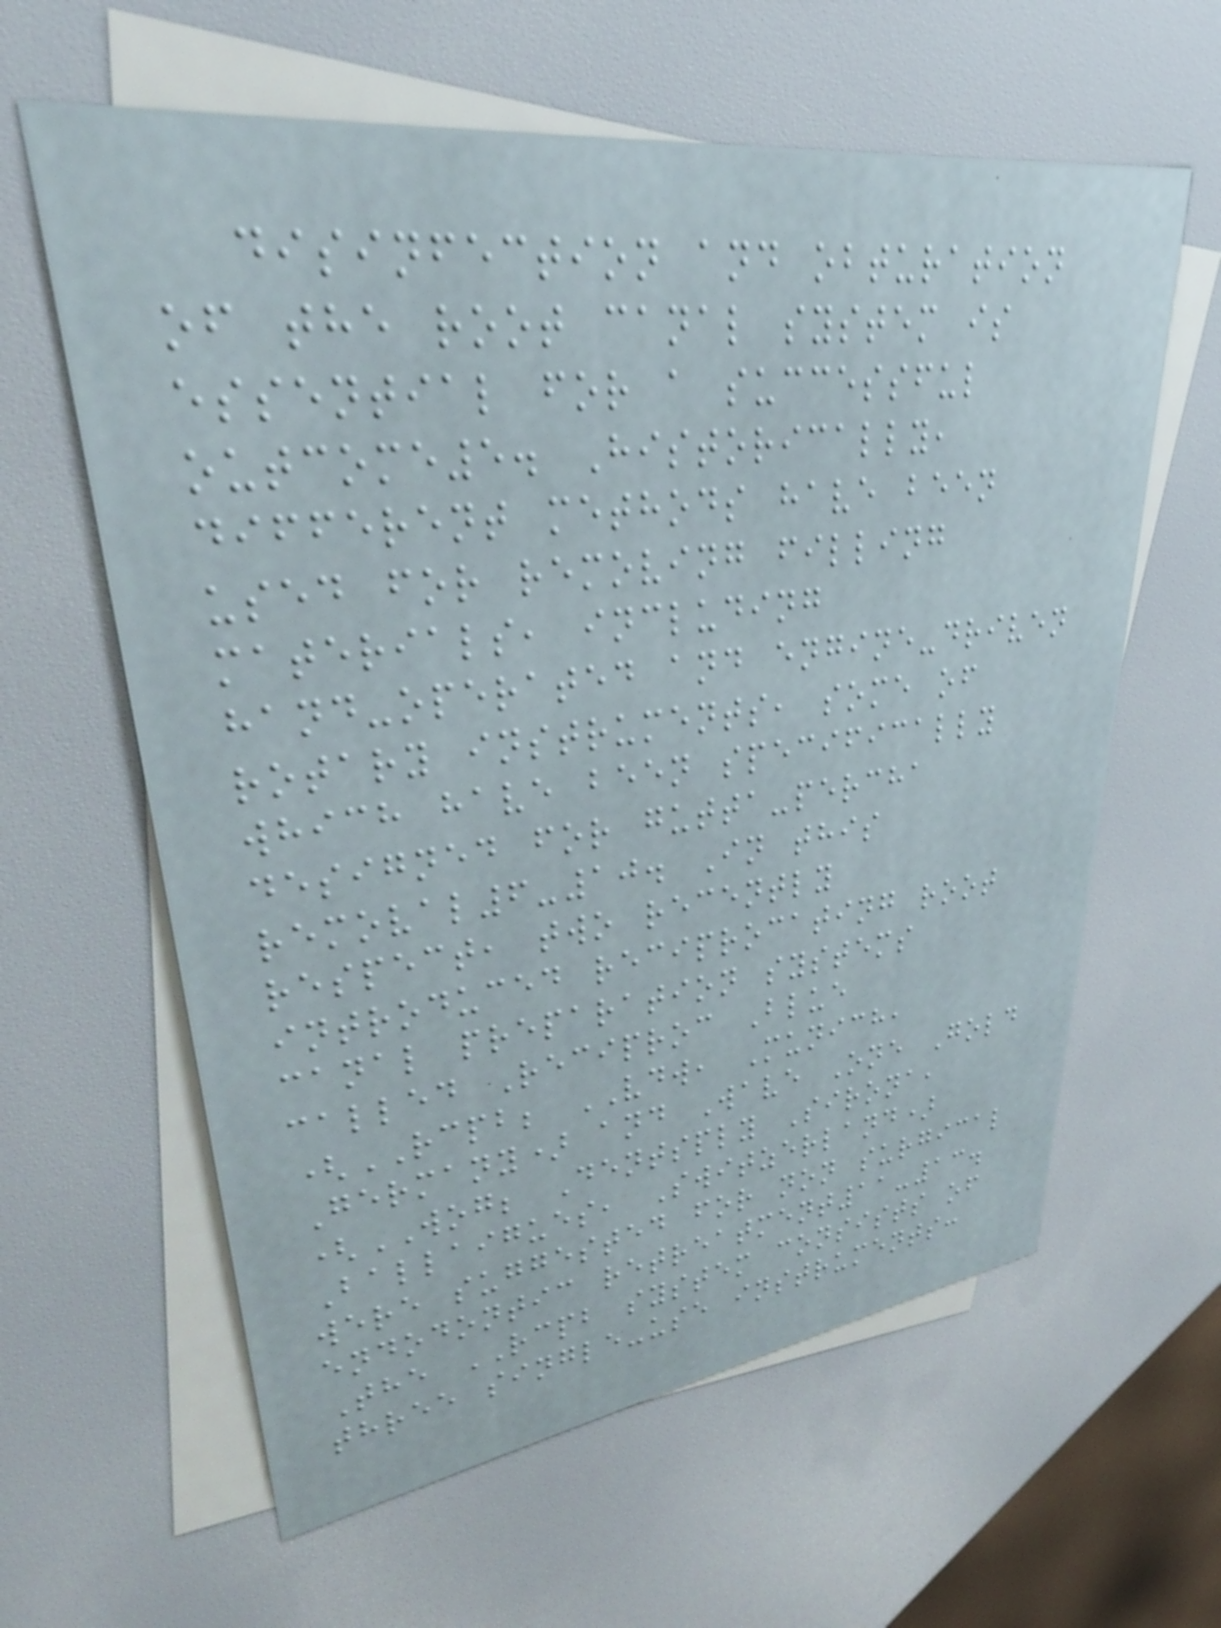disinfection and obturation
of the root canal system is
essential for a successful
outcome5. Historically,
different methods have been
used for removing filling
materials, including
hand-operated and engine-driven
rotary instruments, some of
which have been specifically
designed for gutta-percha
removal6-10. In this
respect, two recently
introduced reciprocating root
canal preparation systems
called Reciproc Blue
(RCPB; VDW, Munich,
Germany) and Wave One Gold
(WOG; Dentsply Sirona,
Ballaigues, Switzerland)
were suggested for non surgical
endodontic retreatment11-13.
The RCPB system consists of
three single-use instruments:
